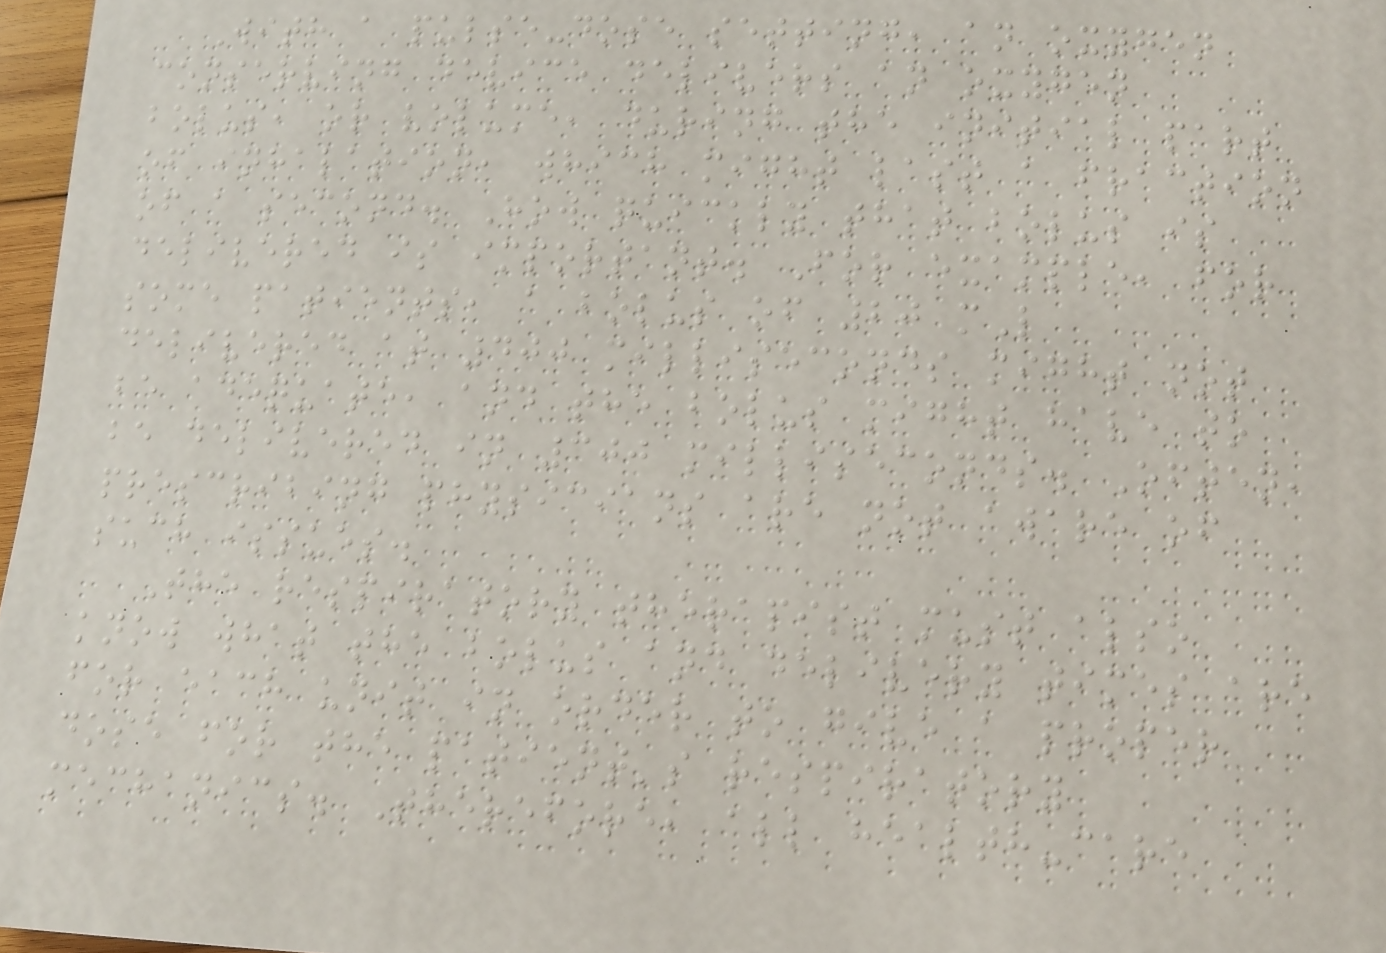With a pulse-dose setting, an oxygen
conserving device delivers an oxygen
bolus, or volume, during the initial part
of inhalation, which might last a fraction
of a second. How quickly that bolus is
delivered is important. For example, for
some patients, a bolus of 20 mL
delivered at 400 milliseconds might not
be adequate, and the bolus might have to
be delivered in 300 milliseconds. Often,
prescribing physicians are not aware of
such issues.
The respiratory therapist must also
know what the bolus and delivery times are
for each unit in order to give a proper
dose for the patient's respiratory
mechanics. Therefore, all health-care
